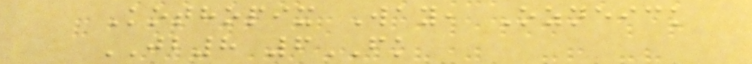Kothopix Way, Ozneick
JB8 6FK
